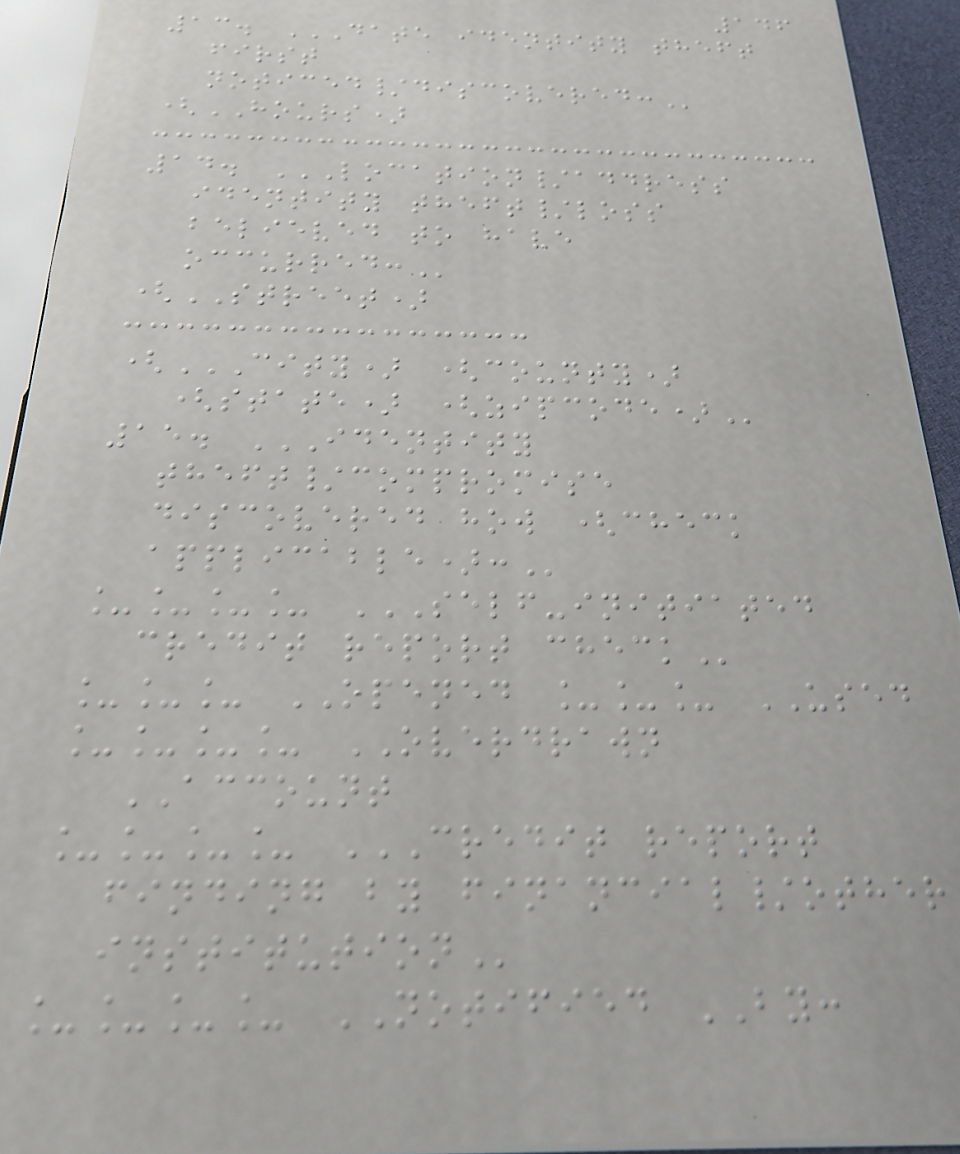146
13. DATE IDENTITY THEFT
FIRST
NOTICED/DISCOVERED:
(HOURS)
14. LOCATION/ADDRESS
IDENTITY THEFT/LOSS
BELIEVED TO HAVE
OCCURRED:
(STREET)
(CITY) (COUNTY)
(STATE) (ZIPCODE)
15. IDENTITY
THEFT/COMPROMISE
DISCOVERED HOW (CHECK
APPLICABLE):
____ SELF-INITIATED
CREDIT REPORT CHECK
___ OPENED ___ USED
____ OVERDRAWN
ACCOUNT
____ CREDIT REPORT
FINDING BY FINANCIAL/OTHER
INSTITUTION
____ NOTIFIED BY:
